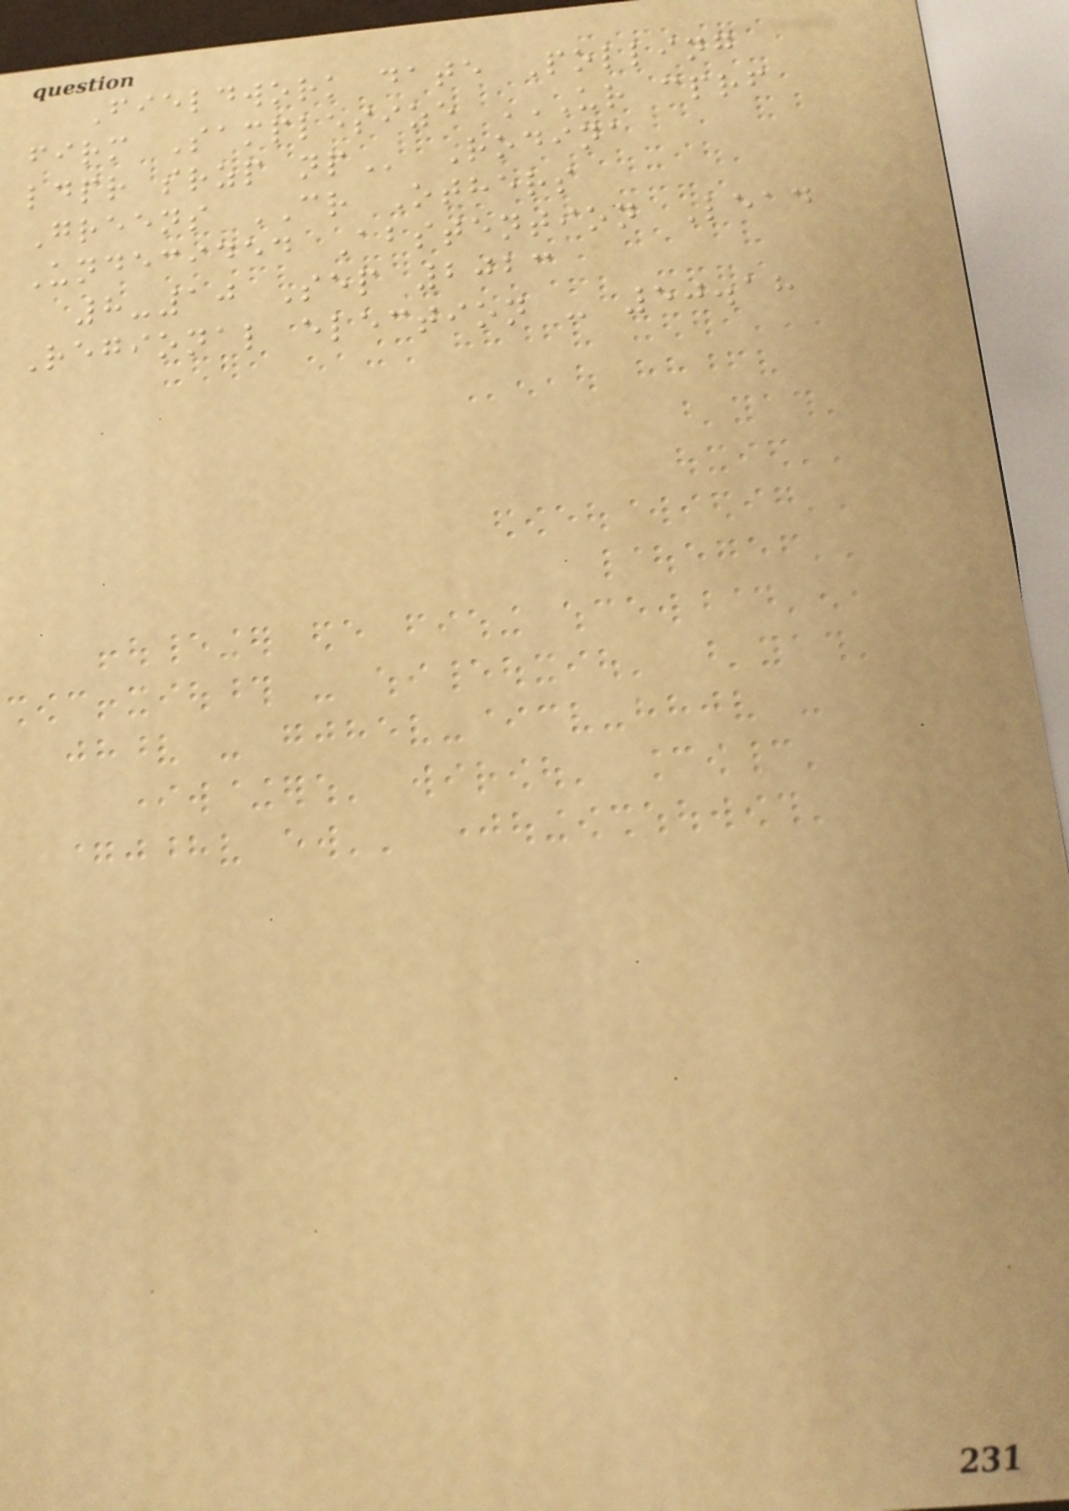Fieldwork date Polling
firm Samplesize UR CPRF
LDPR SRZP NP Rodina
Greens CR Others
Undecided Abstention Lead
8-10 Sep 2023
Regional election - 50.18
